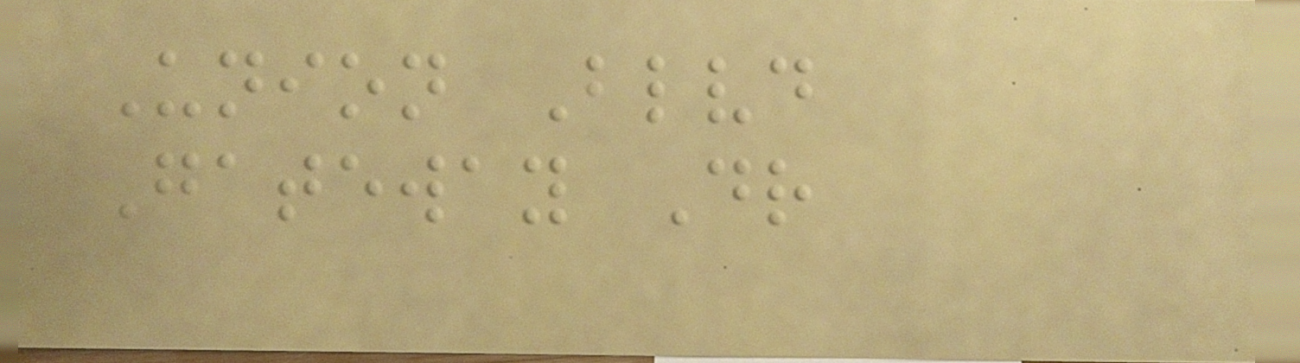Union Blvd
Gateway Dr
